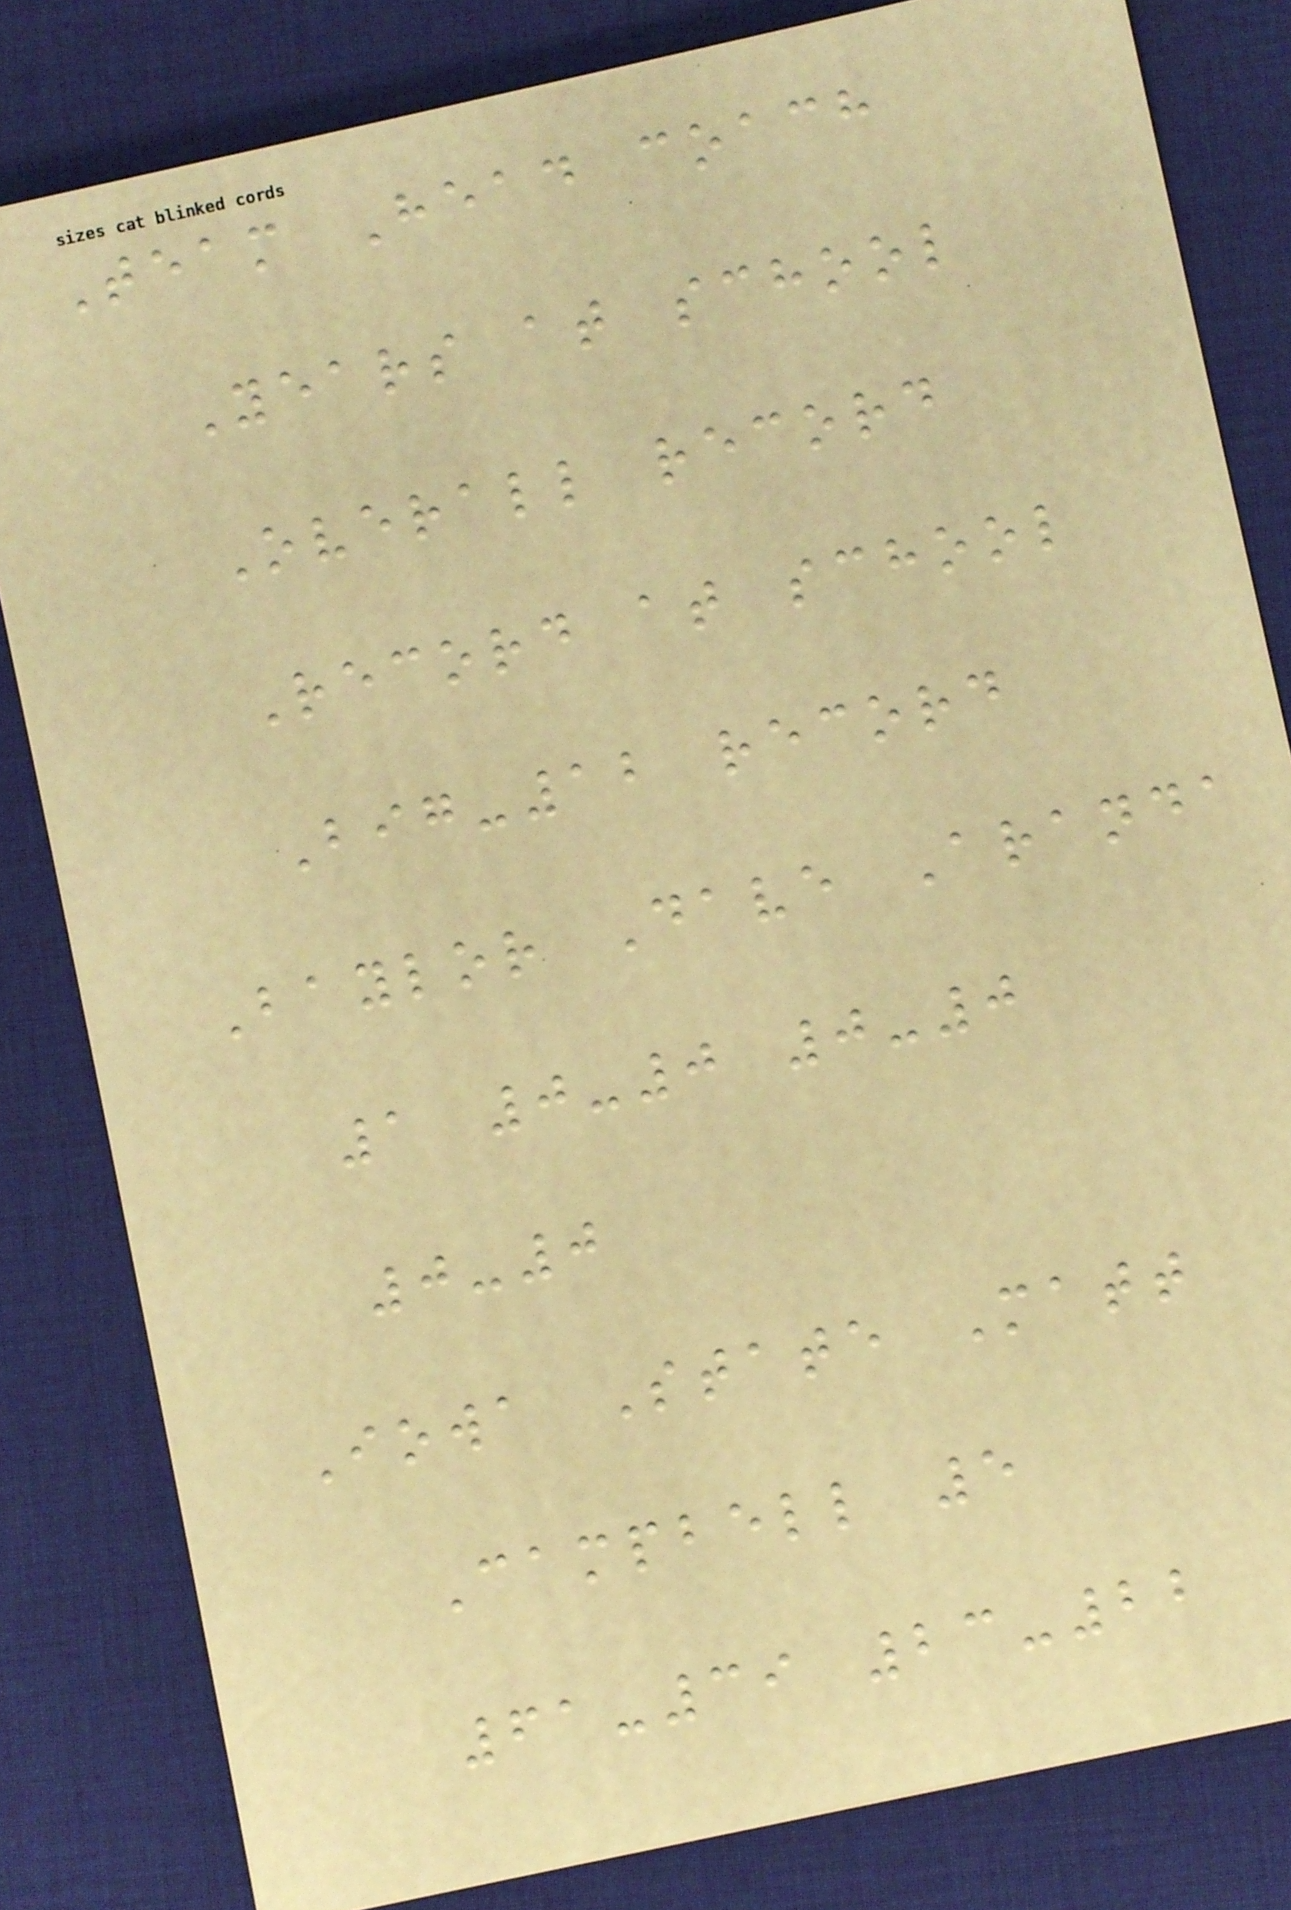Team Head coach
Years at school
Overall record
Record at school
Big-12 record
Baylor Dave Aranda
1 0-0 0-0
0-0
Iowa State Matt
Campbell 5
61-39 23-22
